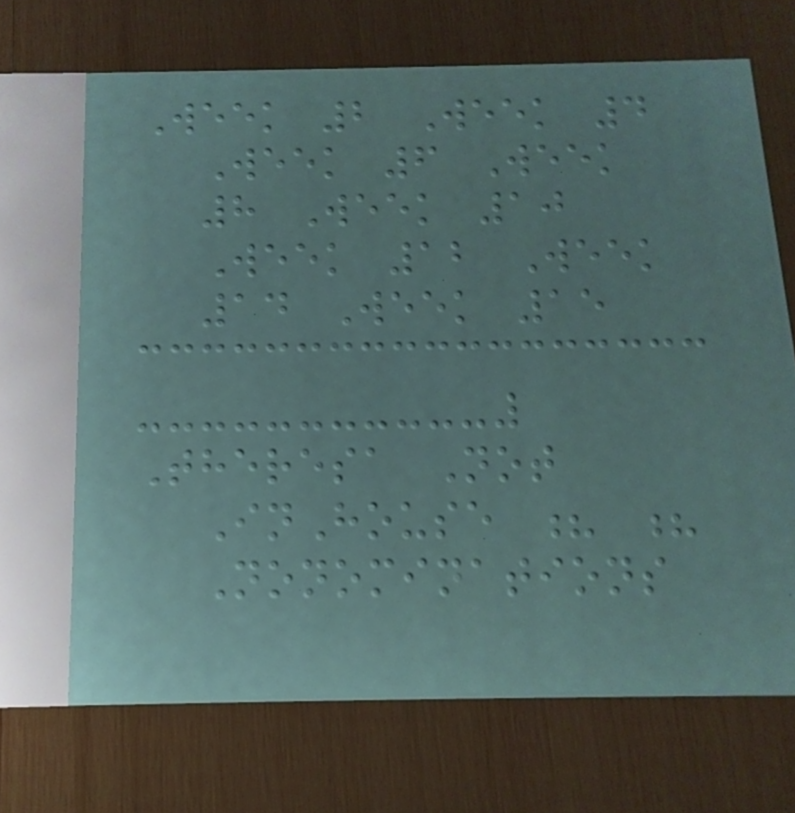Week 2 Week 4
Week 6 Week
8 Week 10
Week 12 Week
14 Week 15
Theresa Not
InHouse ? ?
Nonominations
